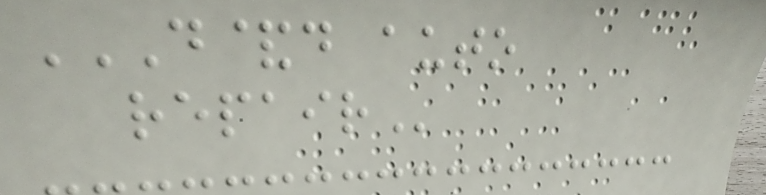D&D AUTO
REPAIR
